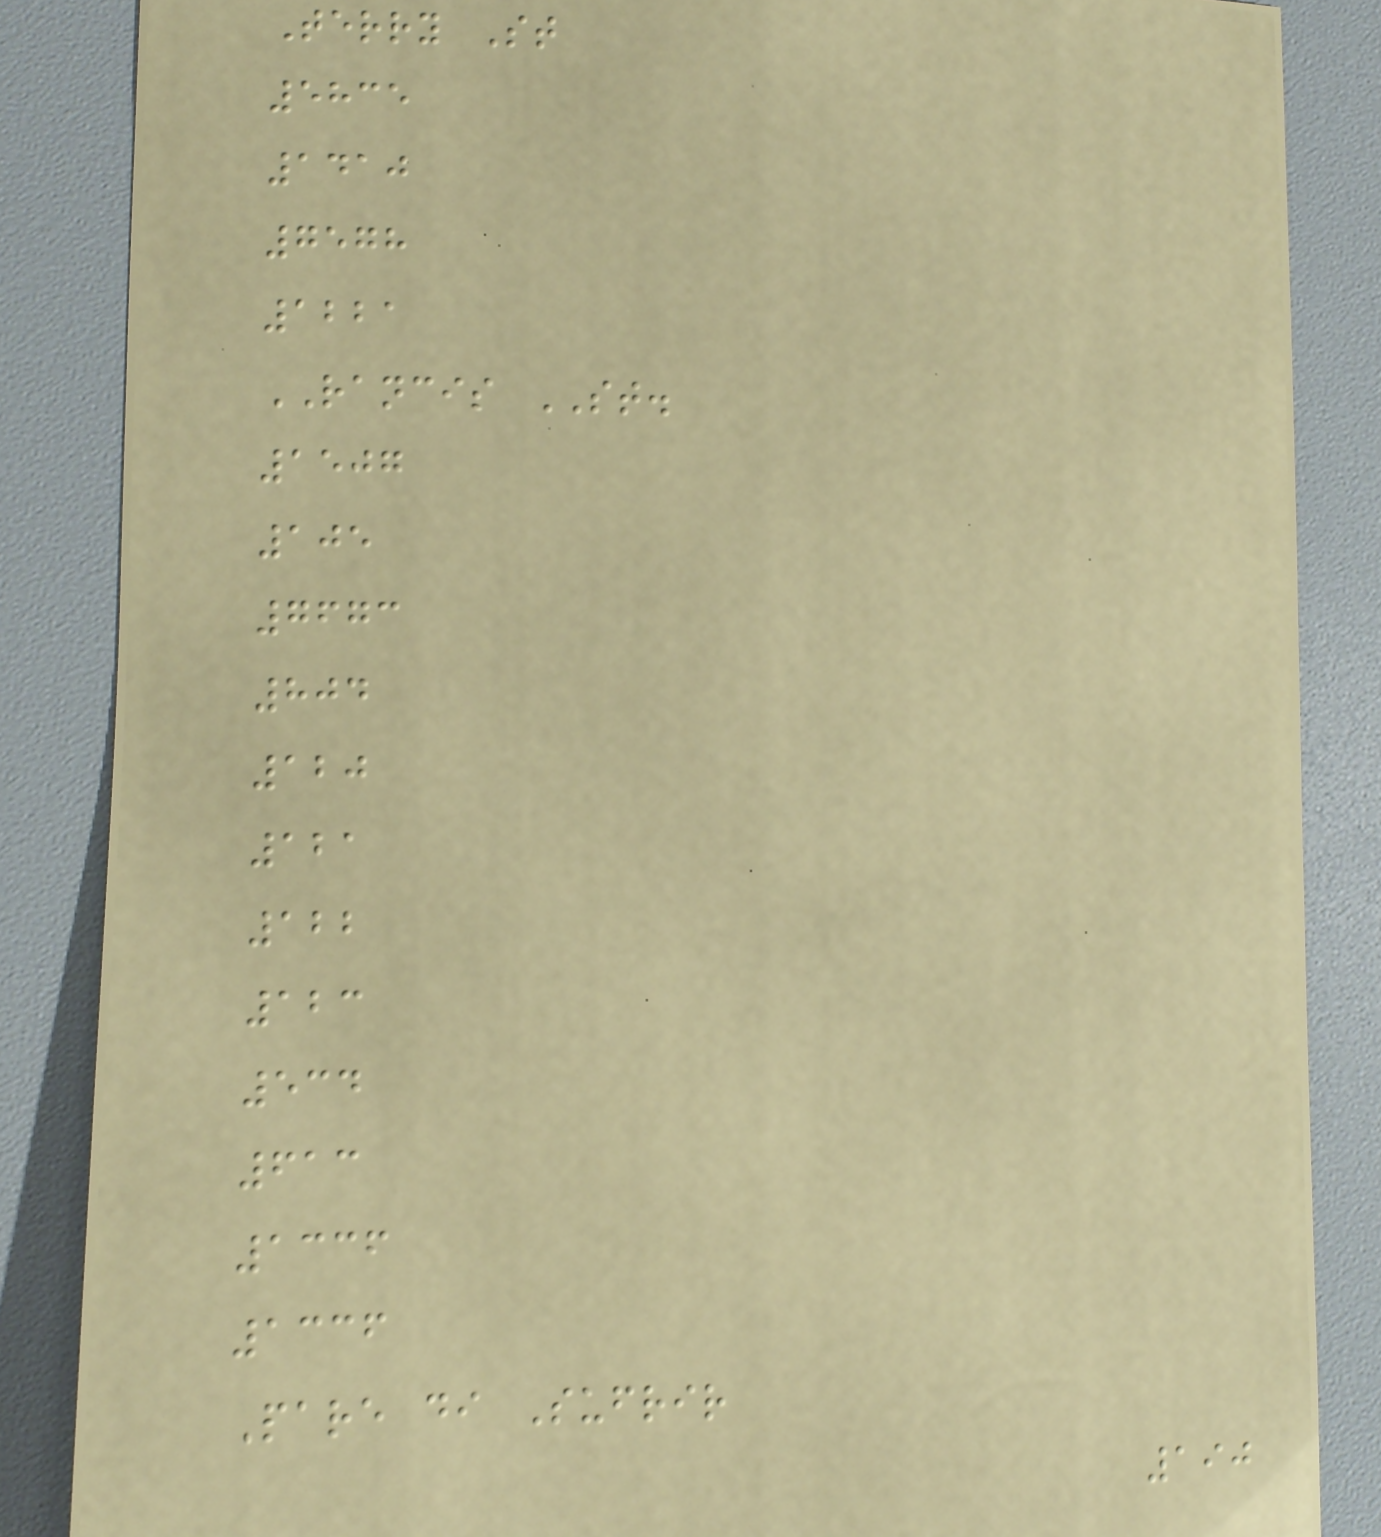Terry St
5835
1410
7578
1221
RANCIS ST.
1507
105
7673
804
120
121
122
123
534
613
1336
1336
Pare di Sufrir
190
